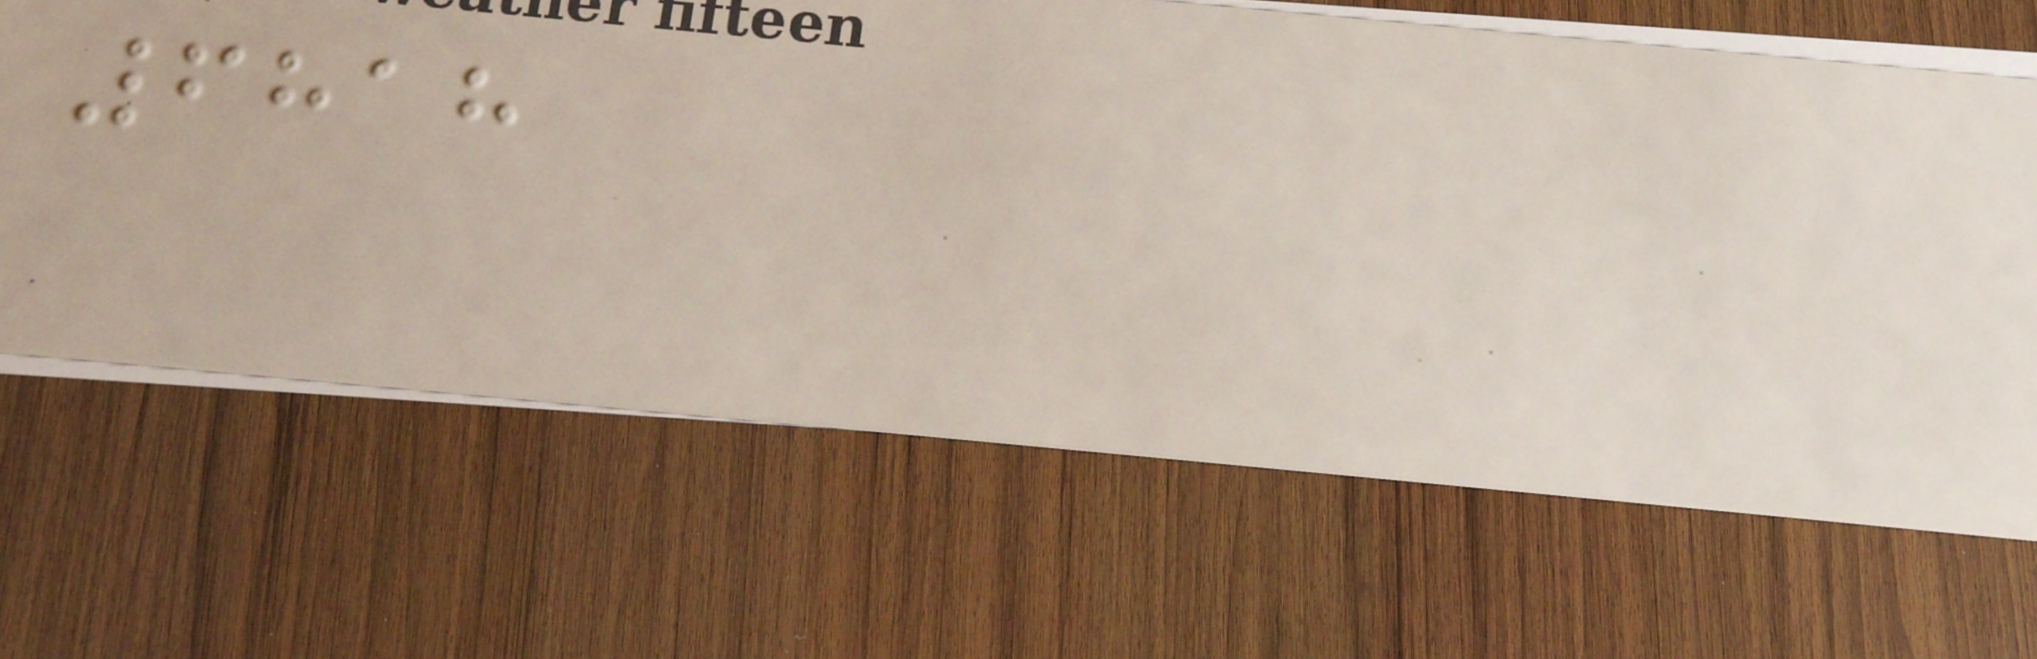6818
